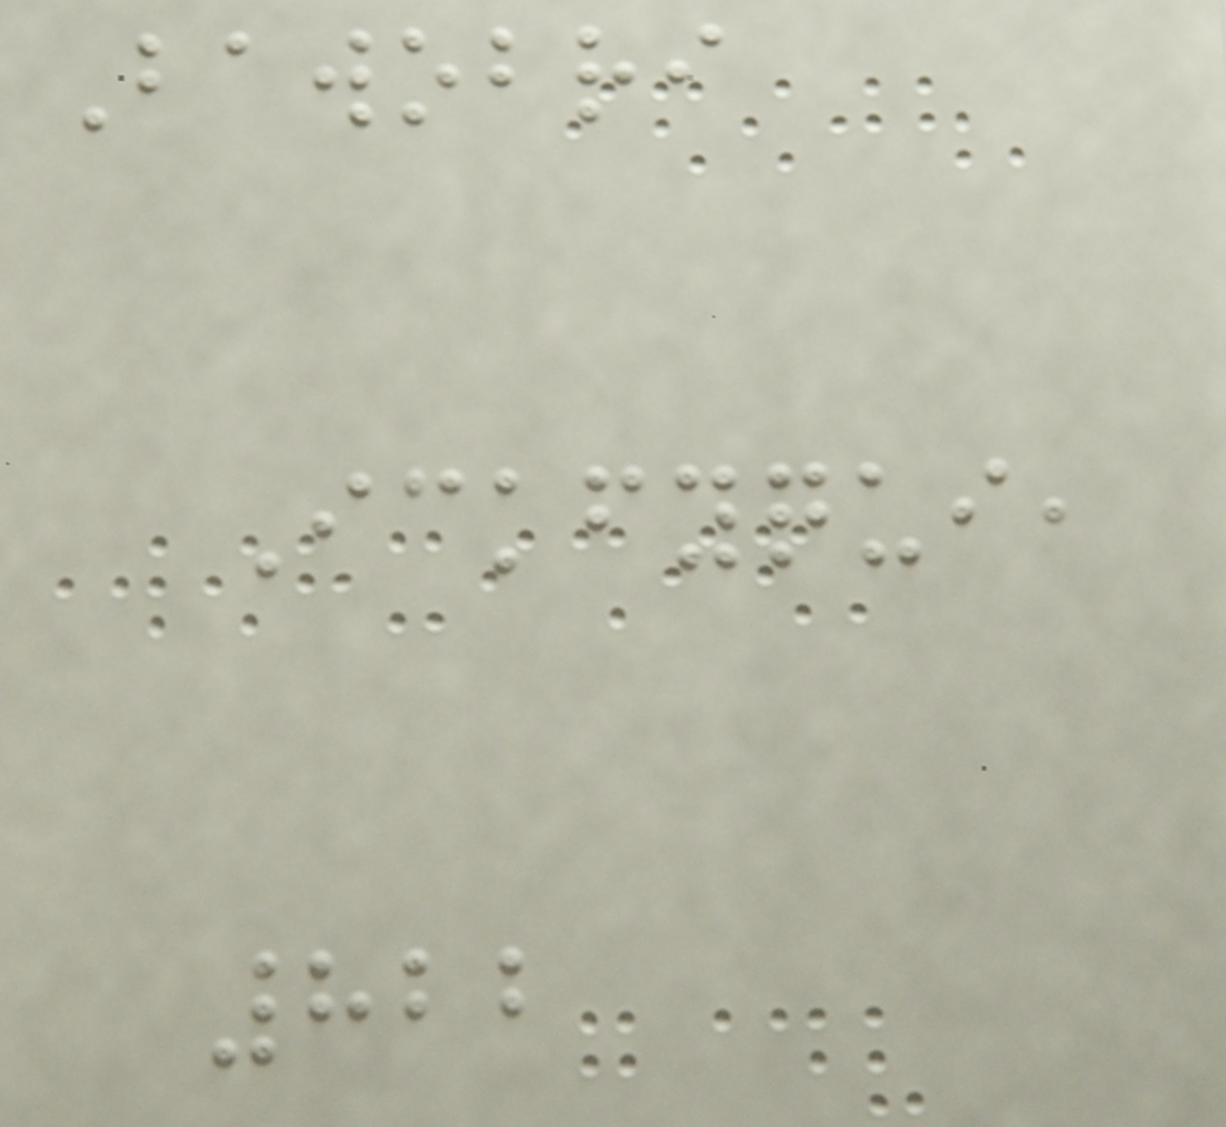Bawobri
Ickfyqui,
822
